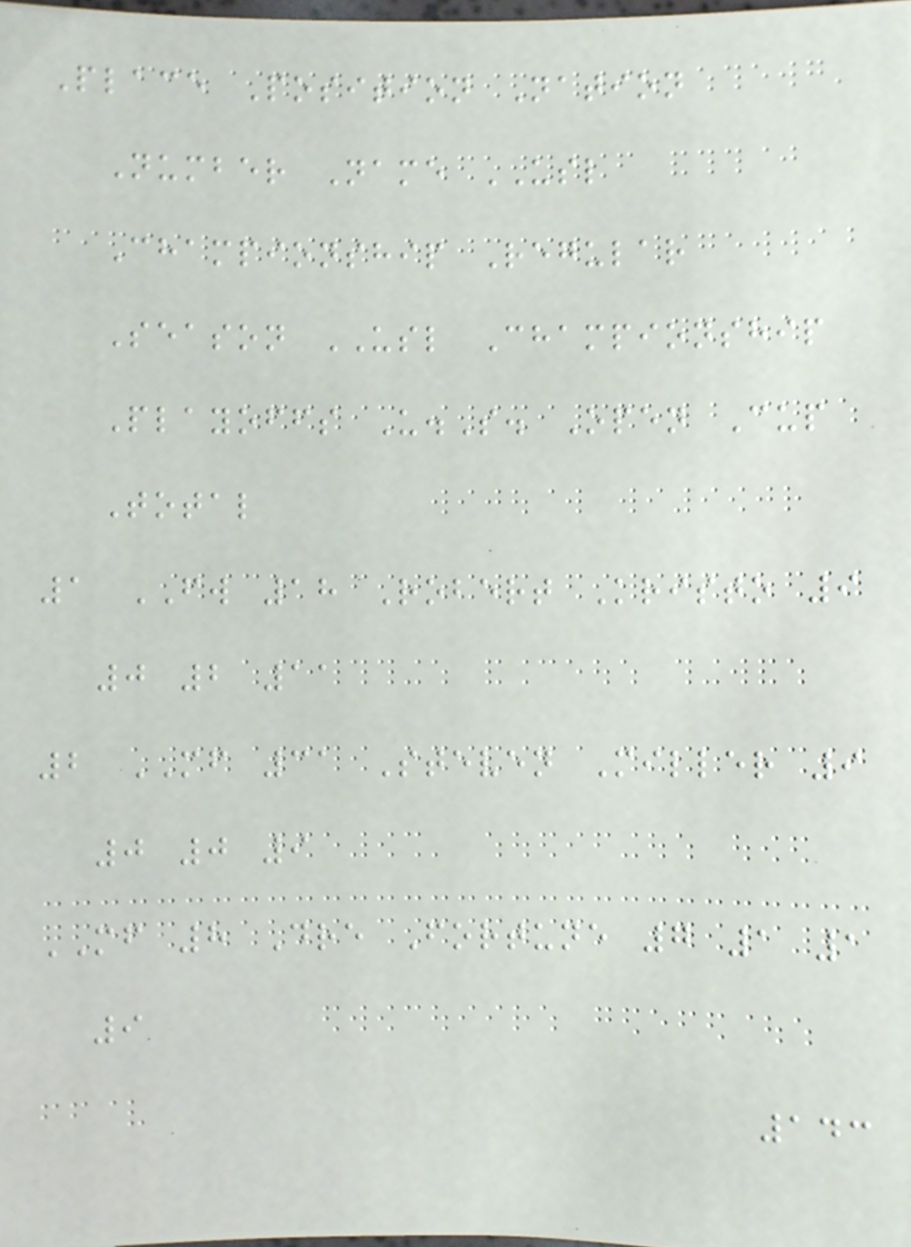Place Position Nation
Number Name USL
Championship Regular
Season USL Championship
Playoffs U.S. Open Cup
Total
1 FW 18 Robert Kristo 9
0 2 11
2 MF 31 Steven Miller 9
0 0 9
MF 8 Dre Fortune 7 1 1
9
143
